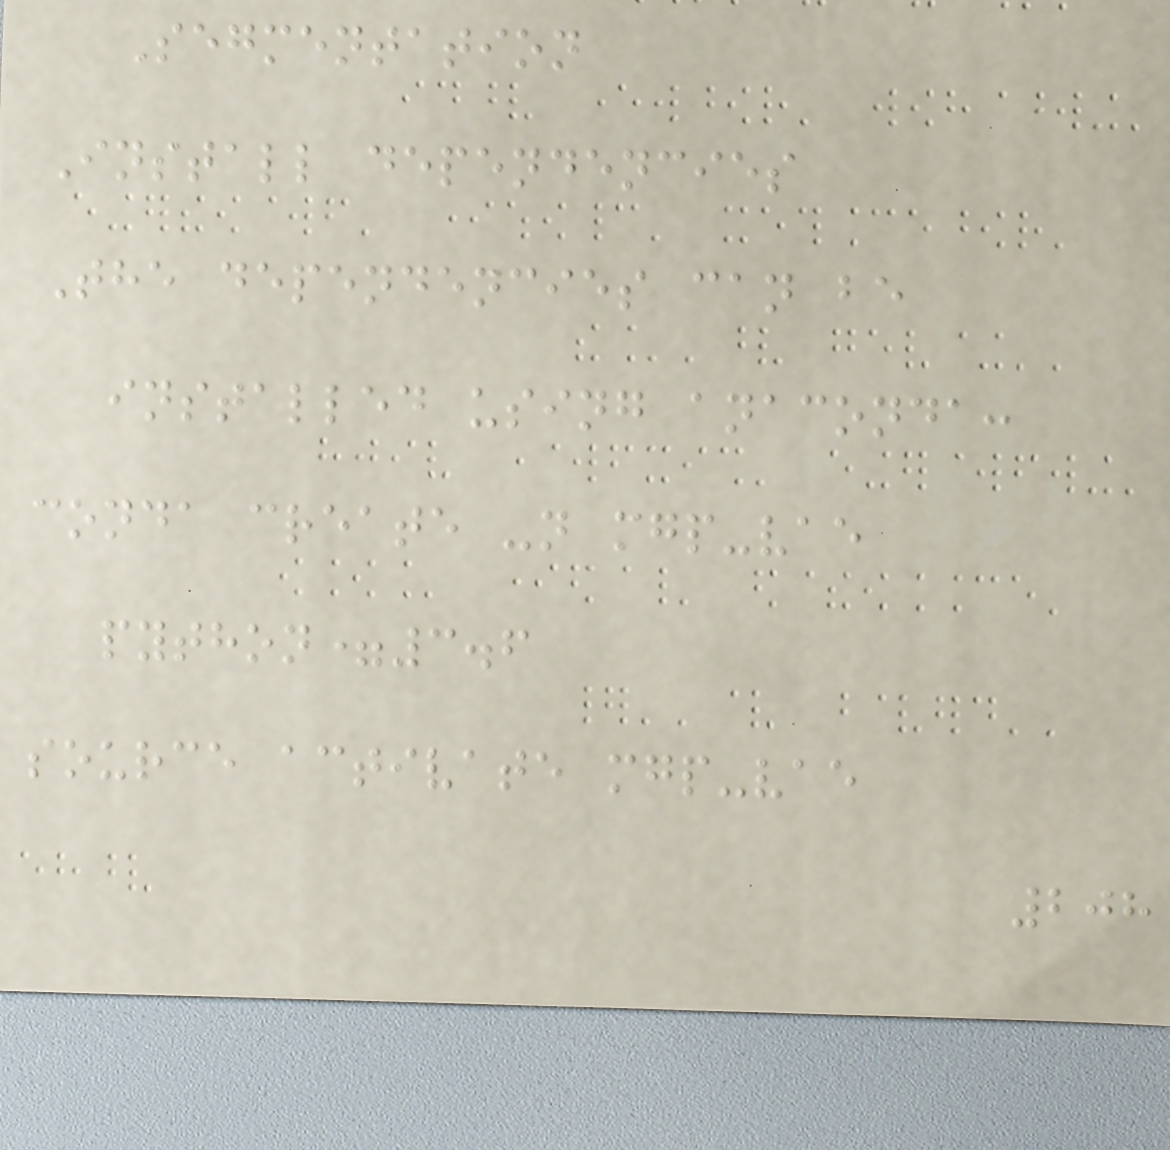Segmentation
Install dependencies
The dependencies can be
installed using anaconda:
conda create -n mgp-vae
python=3.6
source activate mgp-vae
208
